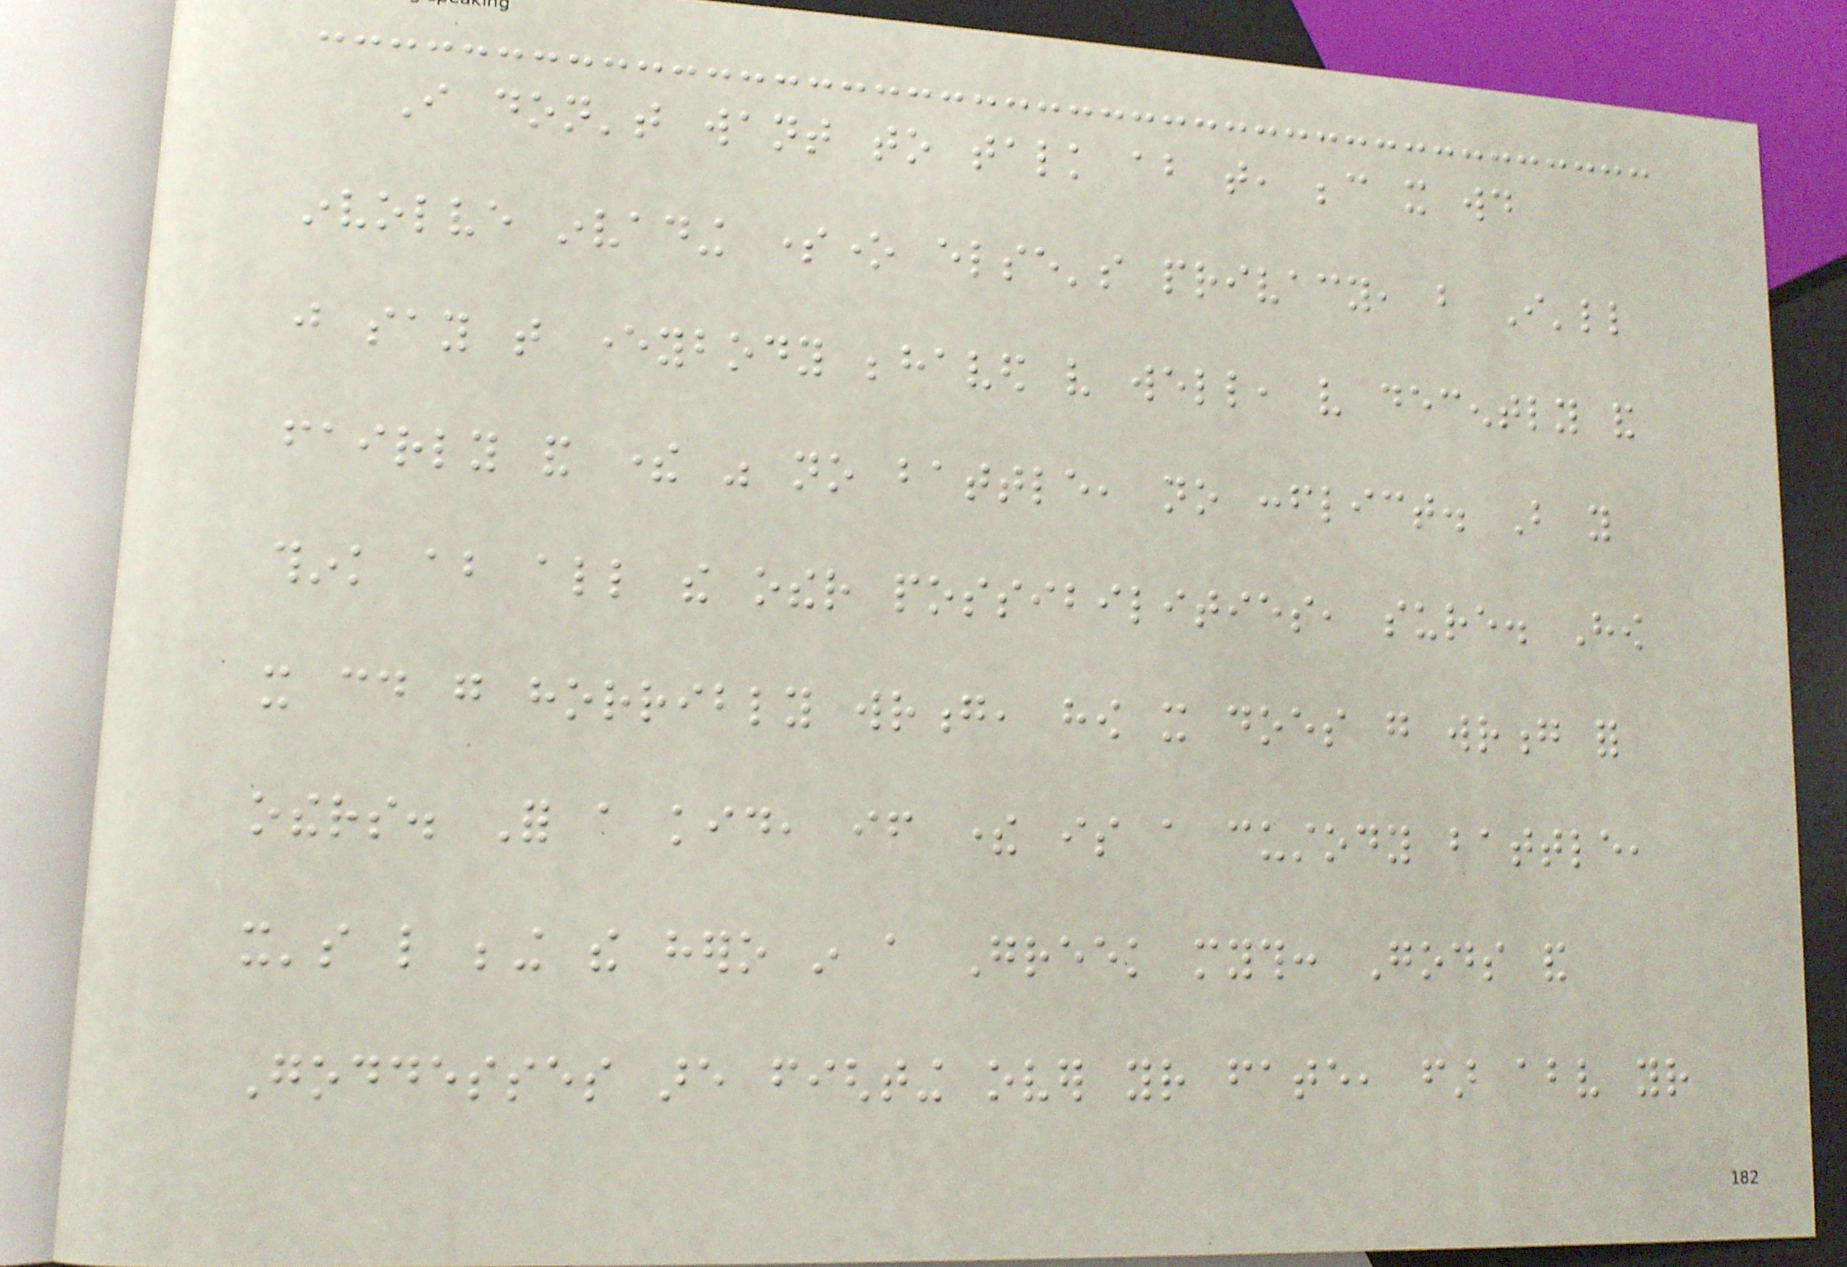I don't want to talk about that, because it would
involve invading someone else's privacy, but I'll
just say that everybody behaved very well, very decently and
fairly and there was no battle, no conflict. But you
think about all the other possibilities, sure. How
it could go horribly wrong, how it does go wrong for
others. For a kid, if there is a custody battle,
it's like being the hero in a Greek myth: Gods and
Goddesses are fighting over your fate, far above your
